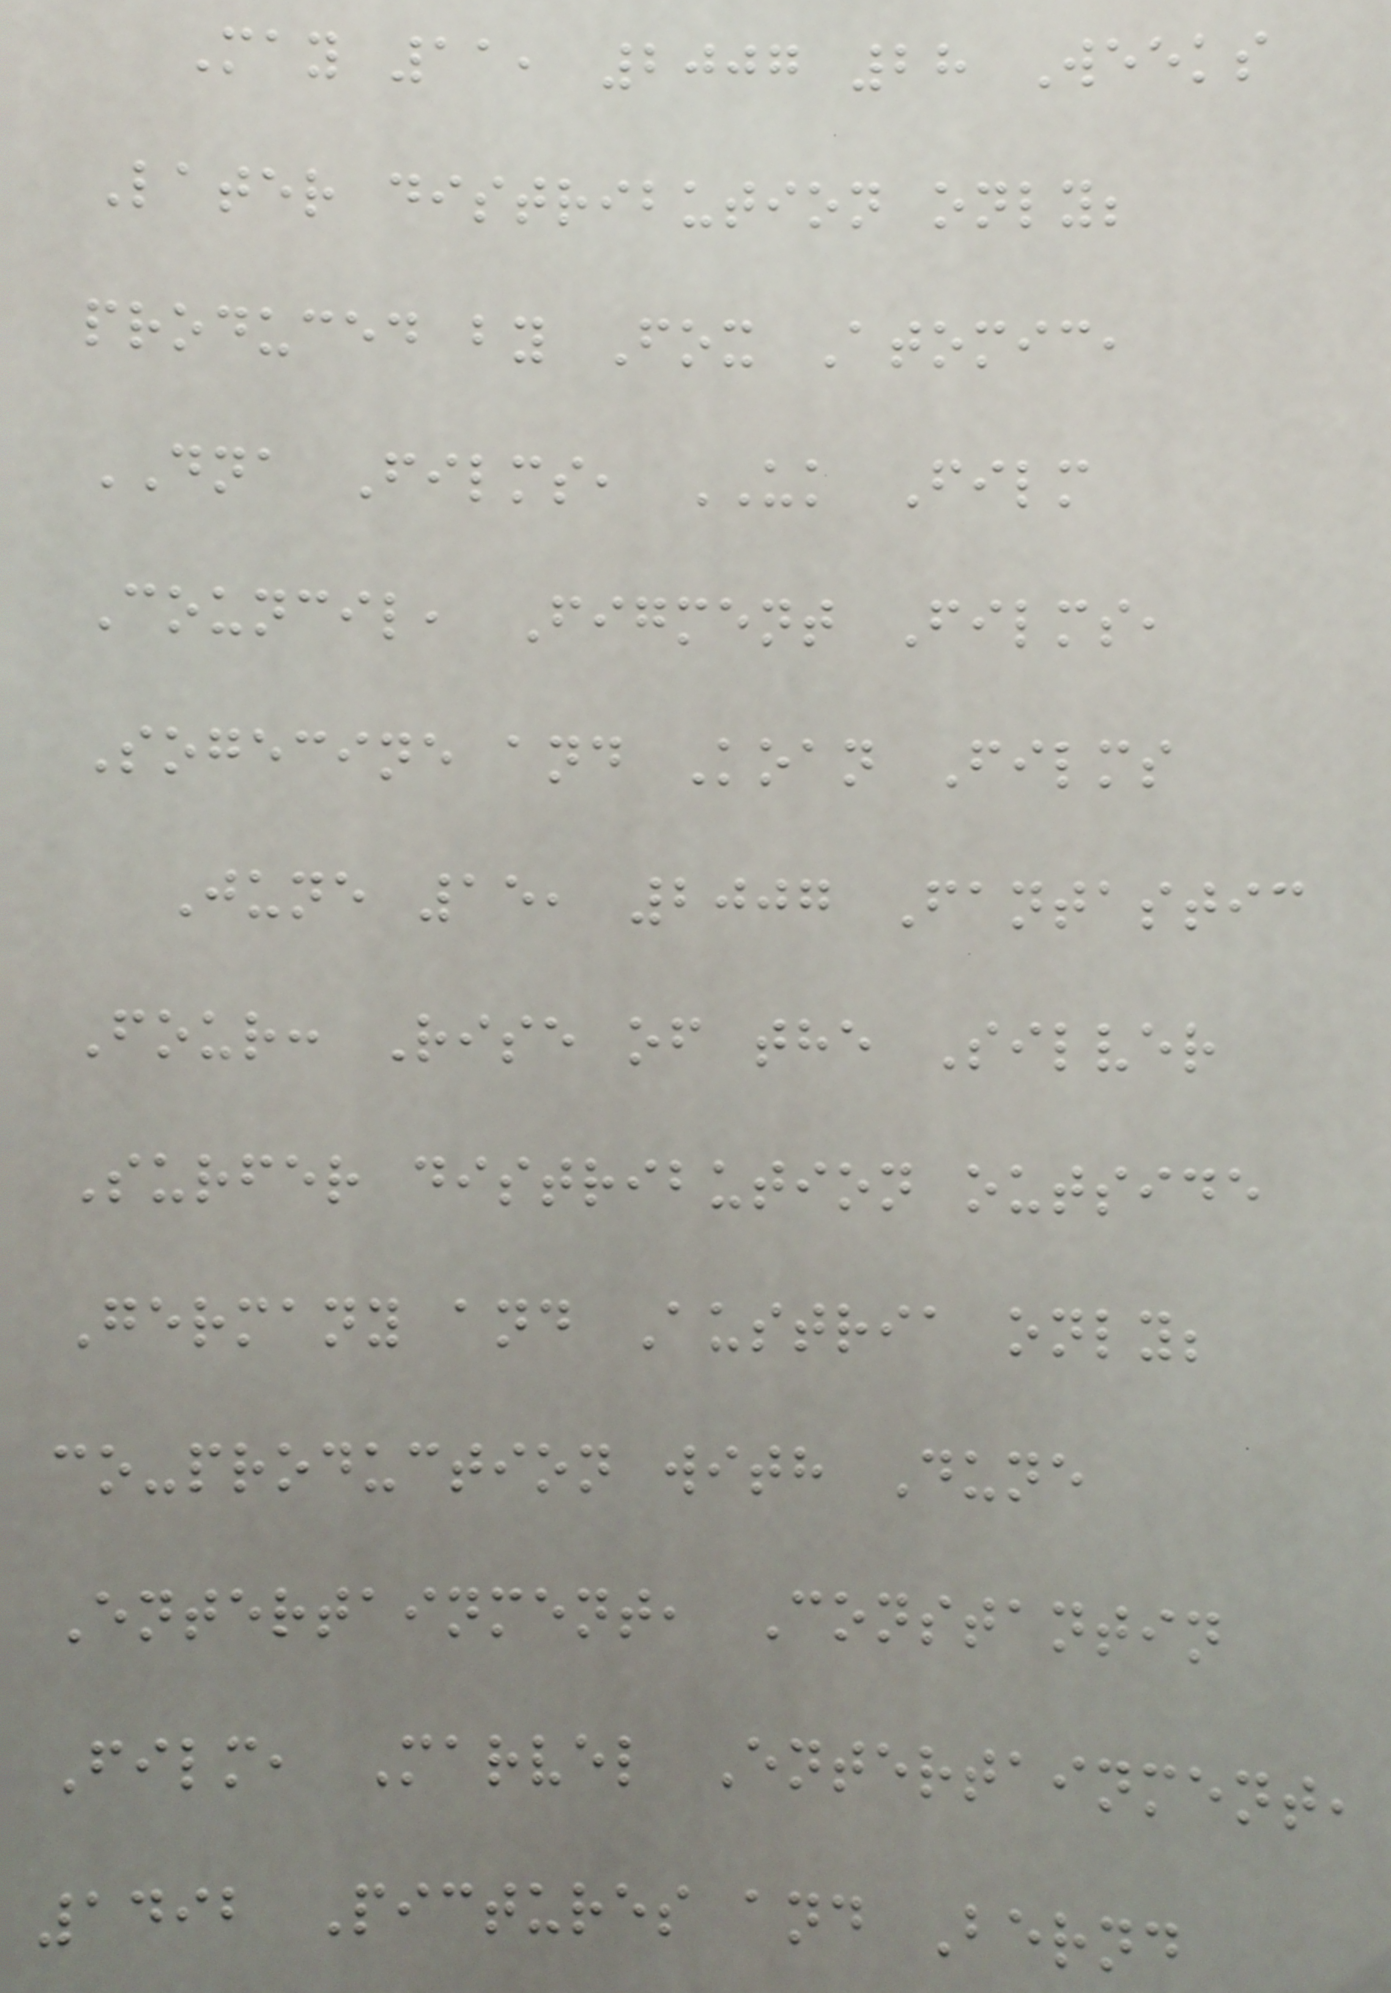May 11, 2007 28 Weeks
Later distribution only;
produced by Fox Atomic,
DNA Films, UK Film
Council, Figment Films,
Sogecine and Koan Films
June 15, 2007 Fantastic
Four: Rise of the Silver
Surfer distribution outside
Germany and Austria only;
co-production with Dune
Entertainment, Constantin
Film, Marvel Entertainment,
1492 Pictures and Bernd
